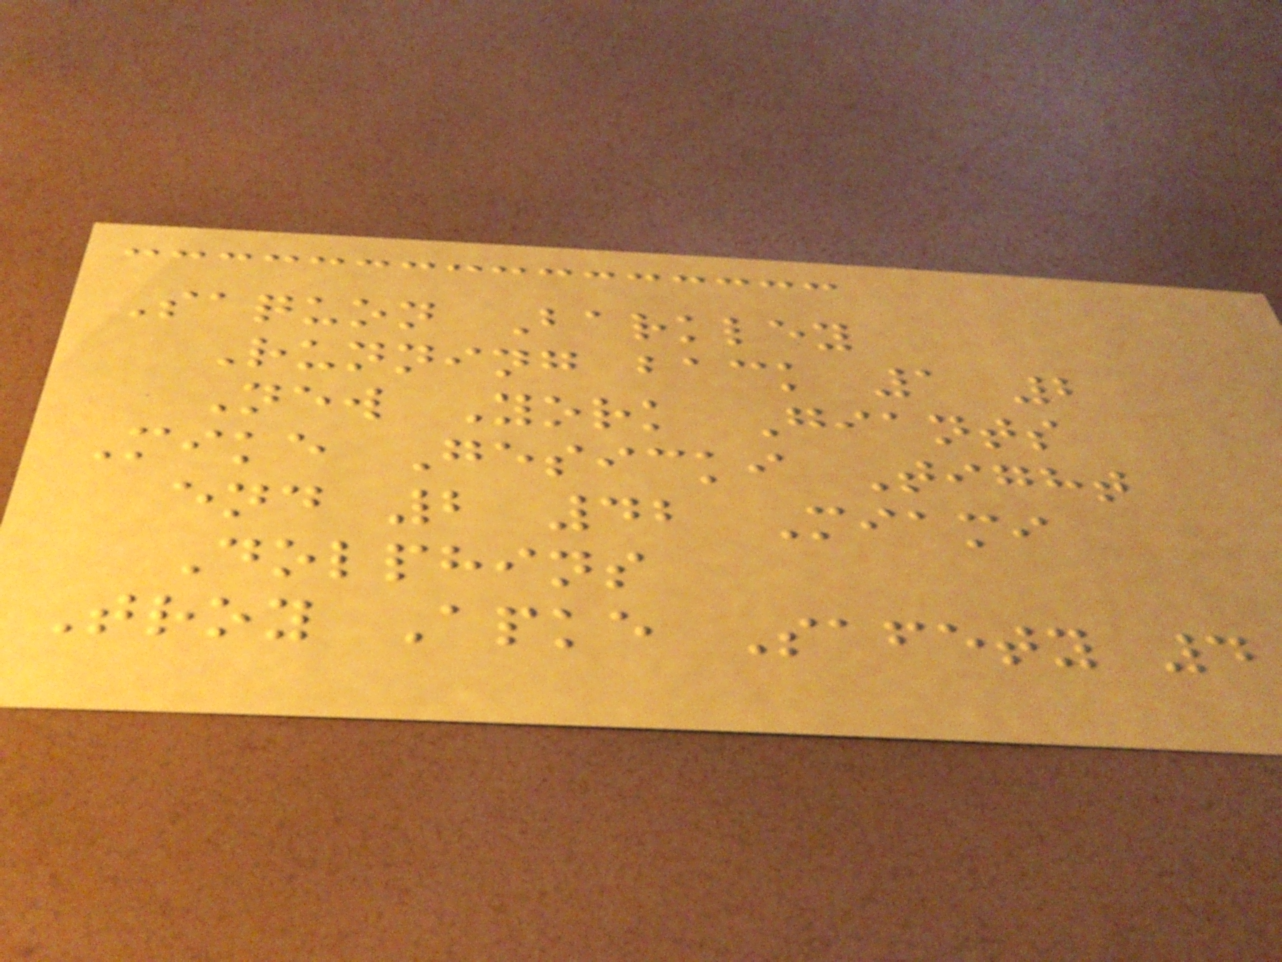Saquon Barkley
Running back 1 2
New York Giants
Mike Gesicki Tight
end 2 42 Miami
Dolphins
Troy Apke Safety 4
